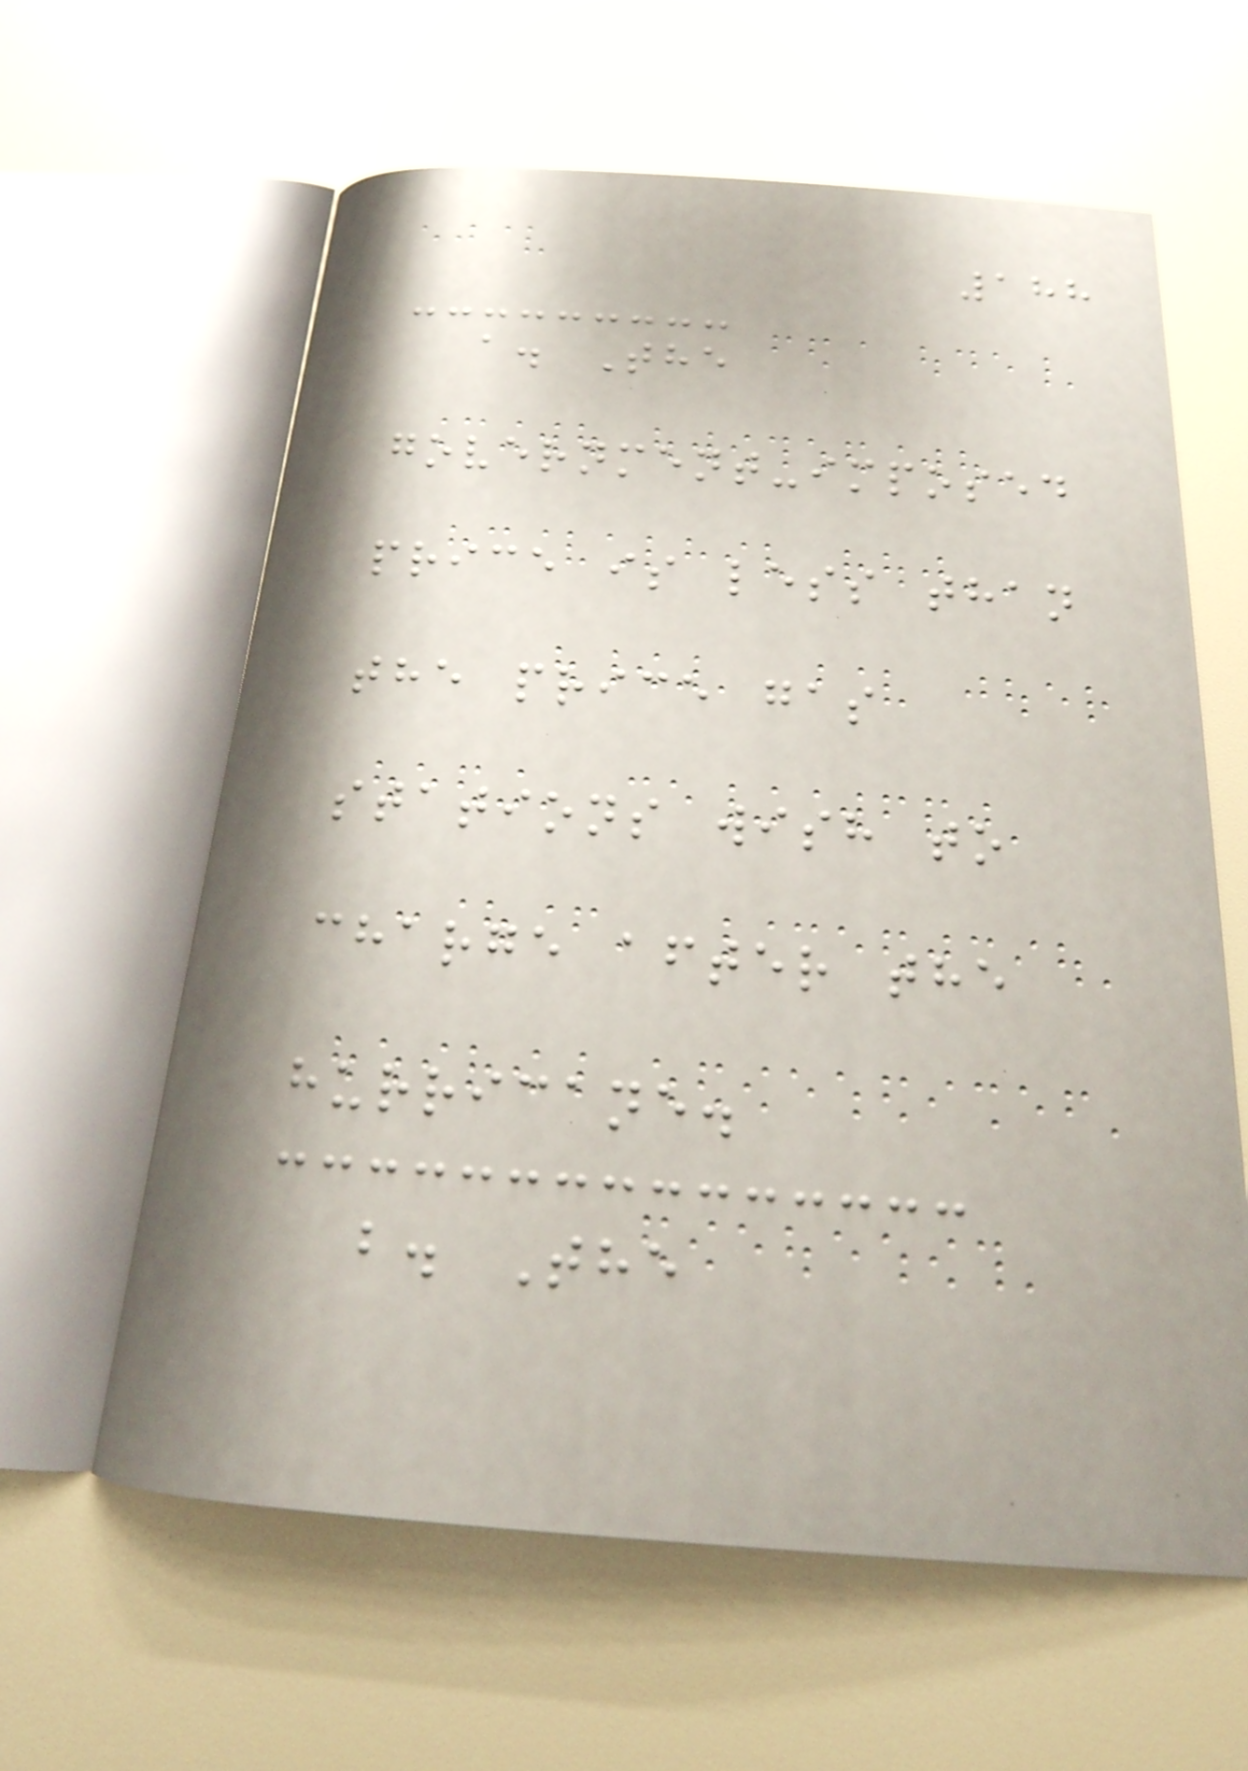188
a. The
government-imposed
price is less than
the price gas
stations wish to
charge after the
hurricane.
b. The
